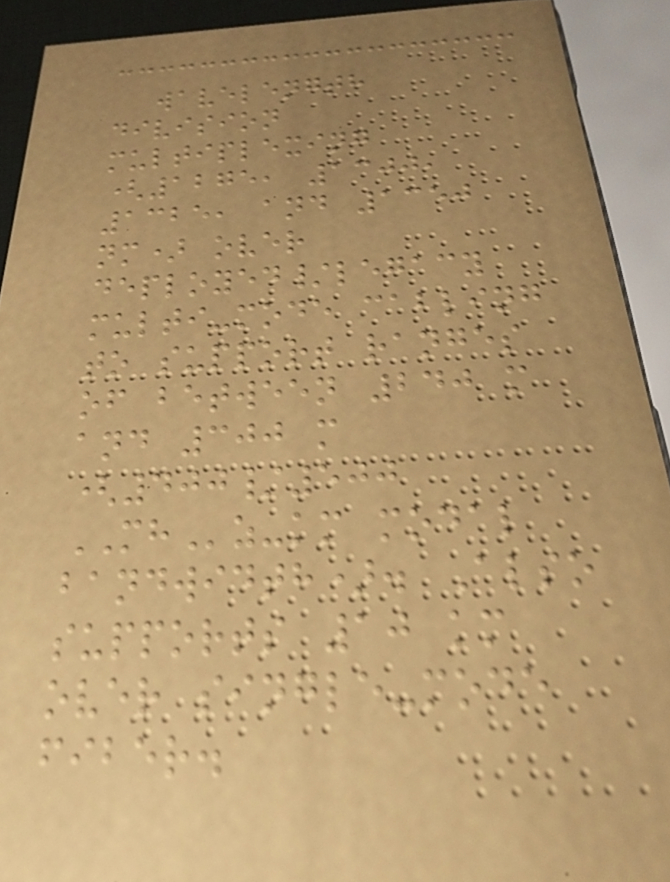wavelength
division
multiplexing
(1275, 1300,
1325, and 1350
nm) over
deployed/legacy
multi-mode cabling
to support ranges
of between 240 m
and 300 m
(400/500
MHz-km modal
bandwidth). Also
supports 10 km
over single-mode
fiber.
